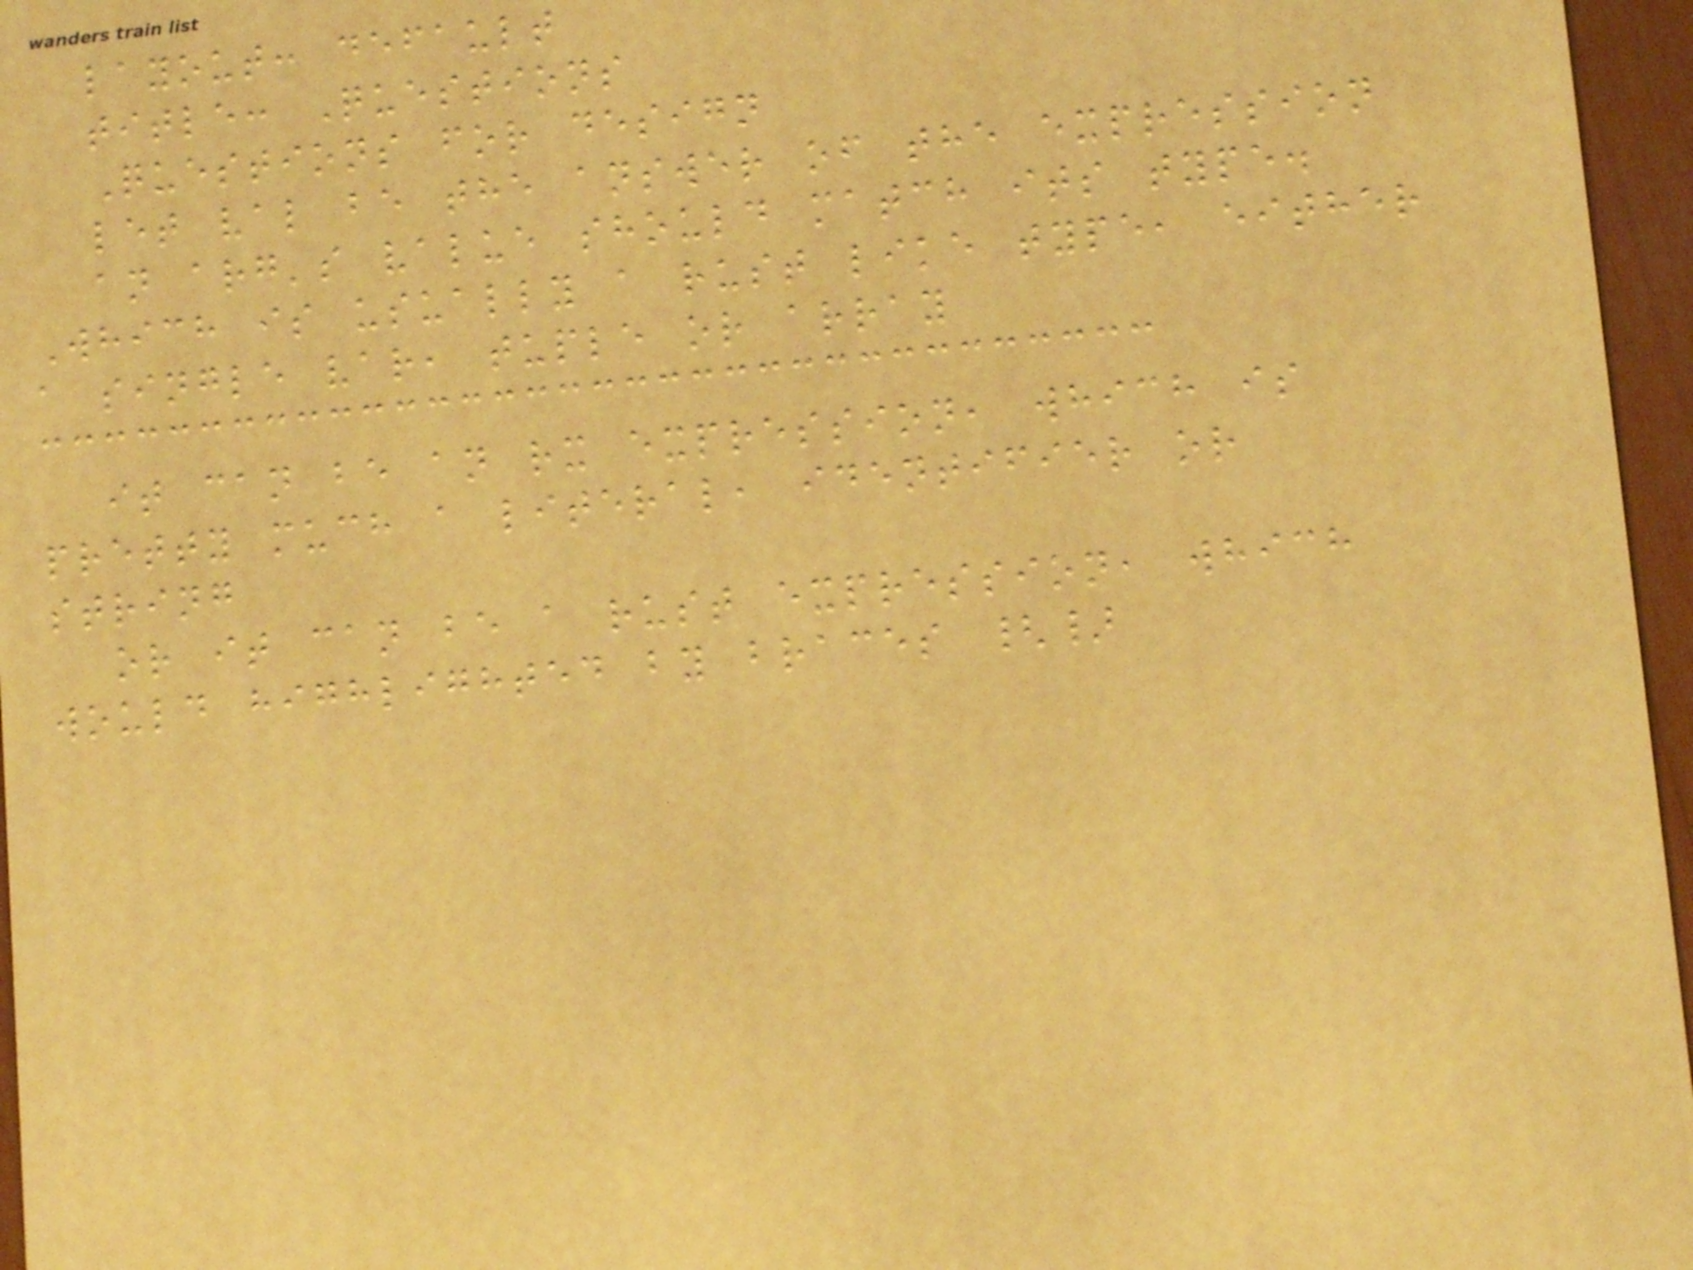layout: default
title: Questions
Questions for design
let val be the answer of the expression
an arg's value should match its type.
Which is usually a rust like type, either
a single var, tuple or array
it can be an rx expression, which is
pretty much a literal, identifier or
string
or it can be a rust expression, which
would highlighted by braces {}
